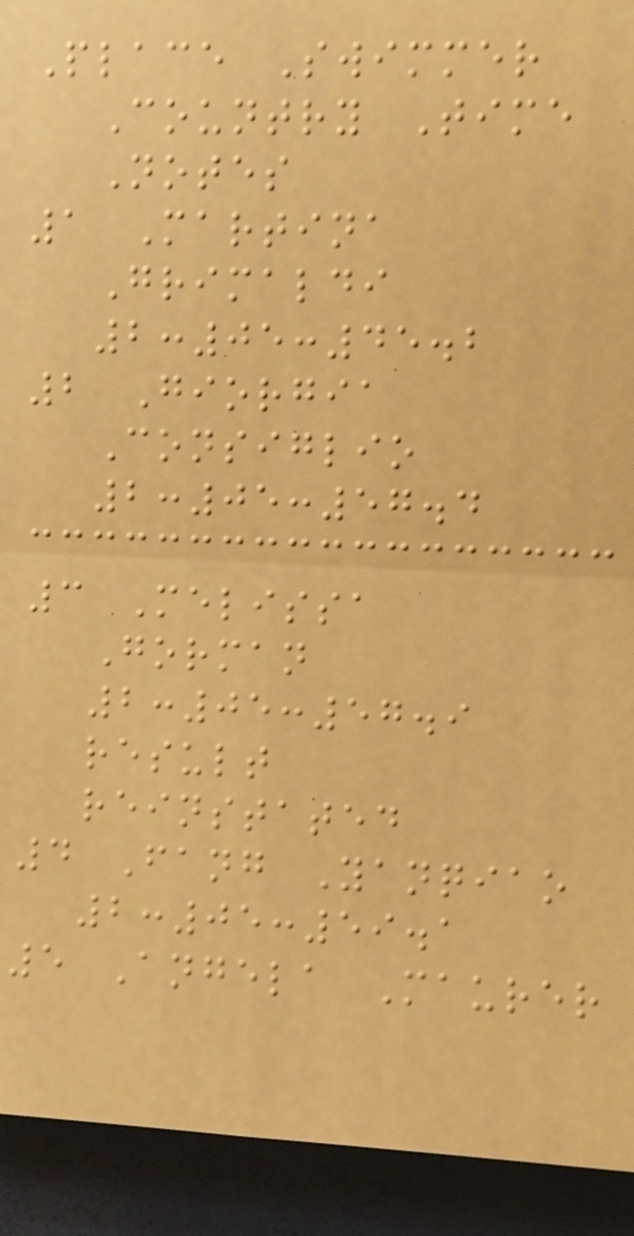Place Swimmer
Country Time
Notes
1 Martina
Grimaldi
2:05:45.2
2 Giorgia
Consiglio
2:05:57.4
3 Melissa
Gorman
2:05:57.9
result
reinstated
4 Fang Yanqiao
2:05:59.1
5 Angela Maurer
